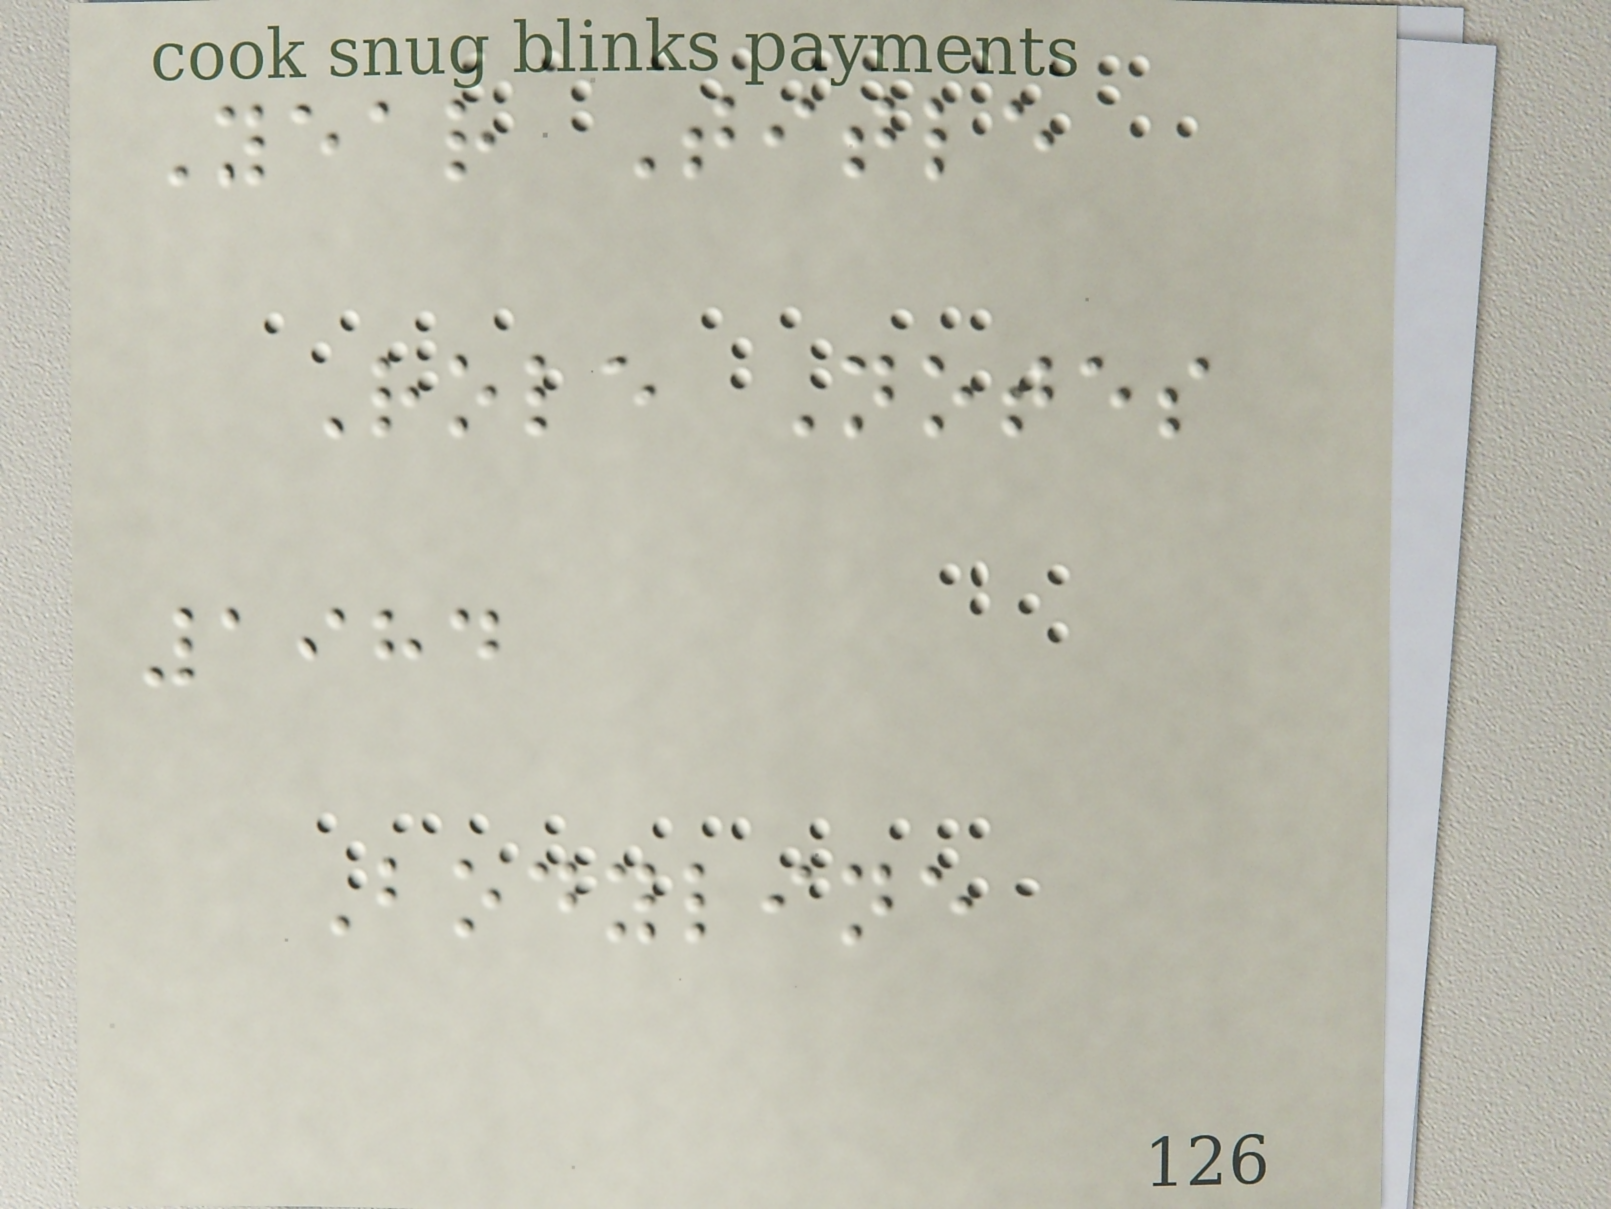Year Title
Role Notes
1984
Bodyline
